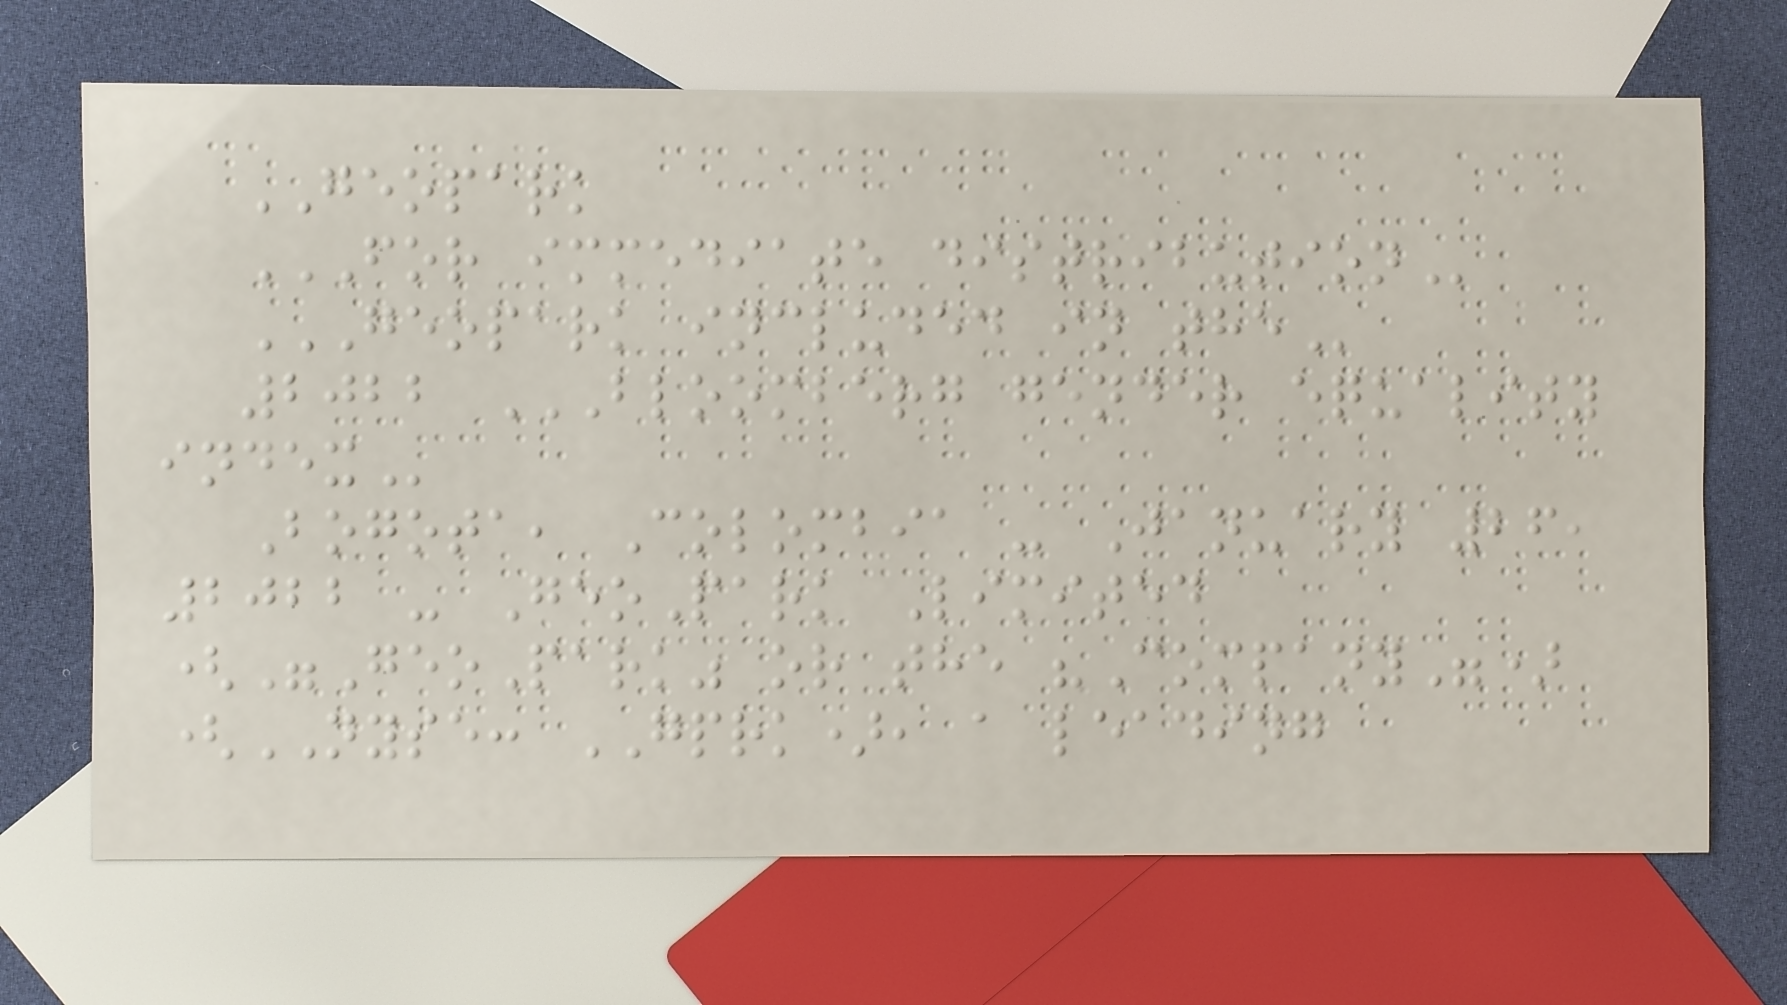GEOPARK
FOR IMMEDIATE DISTRIBUTION
GEOPARK INCLUDED IN THE
2022 BLOOMBERG GENDER EQUALITY
INDEX
Bogota, Colombia - January 26,
2022 - GeoPark Limited
("GeoPark" or the "Company")
(NYSE: GPRK), a leading
